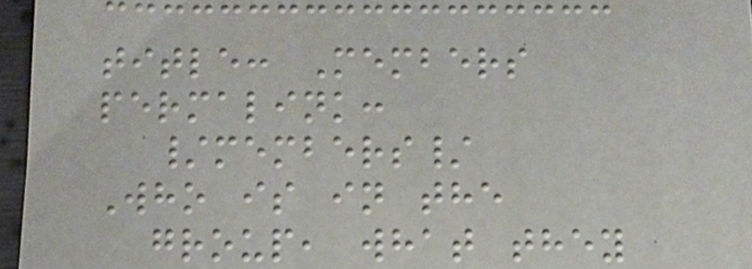title: Members
permalink:
/members/
Who is in the
group, what they
